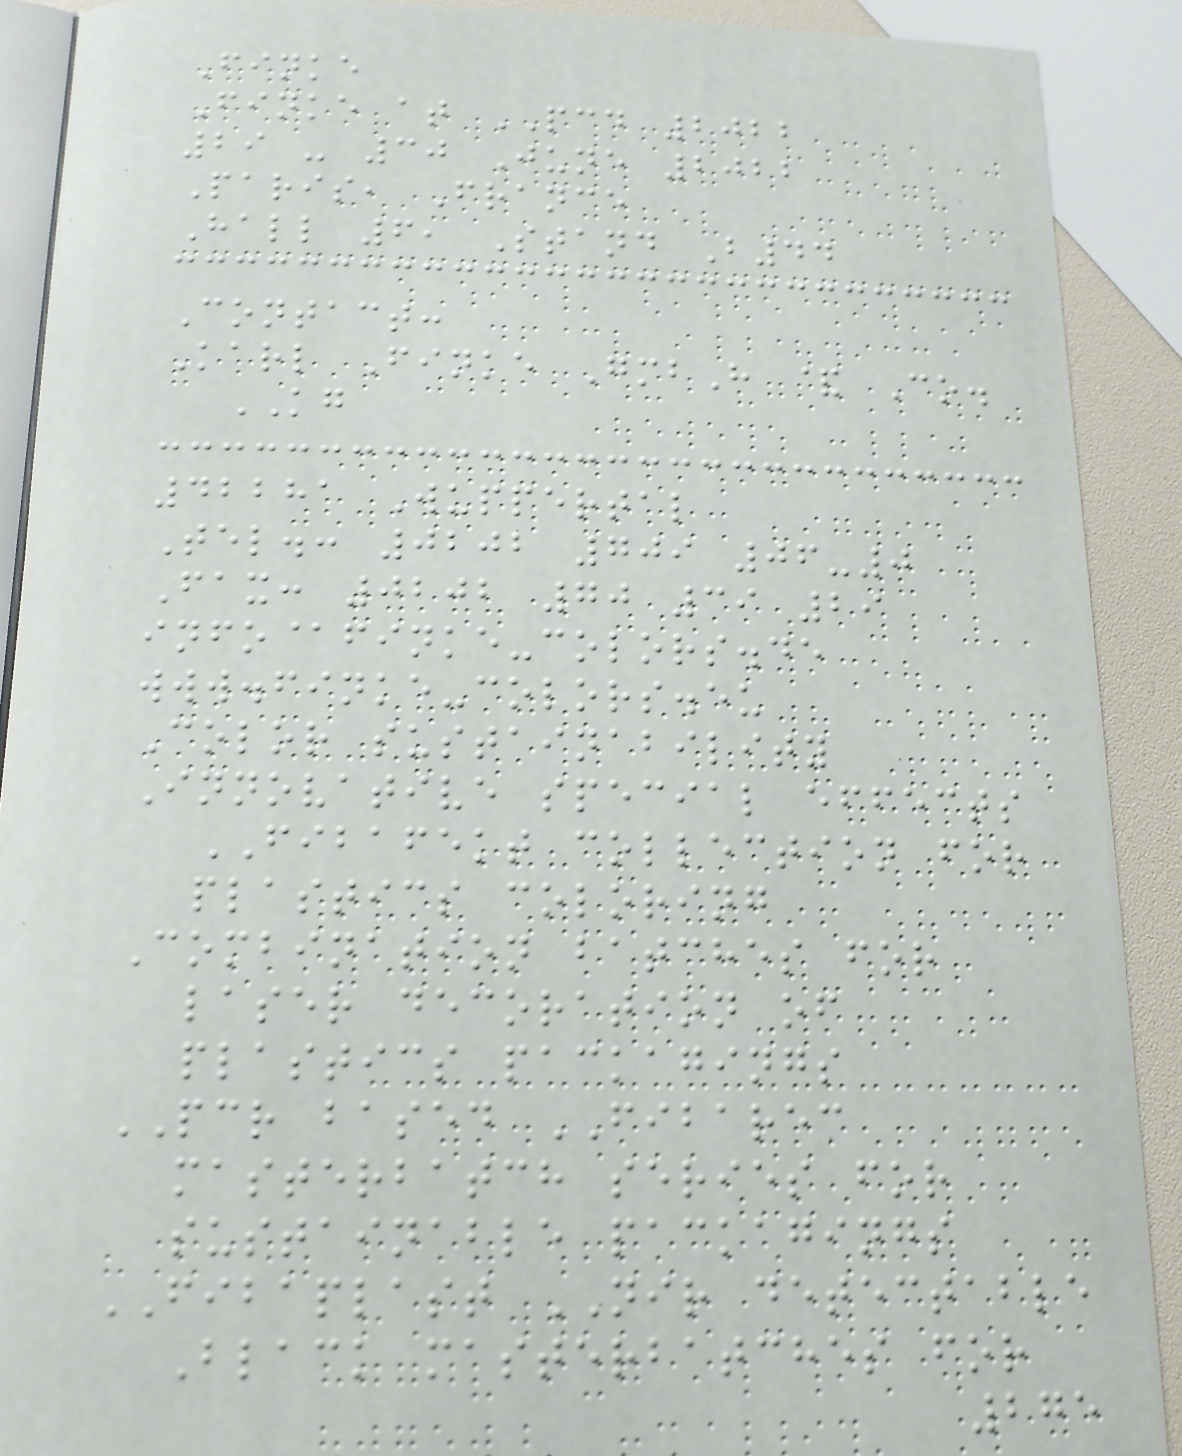Finke
Finke at PCD 2022
29 - 30 June 2022
Paris, France
Hall 6, Stand B44
Contact:
Karl Finke GmbH & Co.
KG
42281 Wuppertal
Tel.: 0202 709 06-0
Fax: 0202 70 39 29
info@finke-colors.de
www.finke-colors.eu
Color sustainability
Innovative special effects
FIBAFEKT collection for
plastics coloring
Combination batches for
laser decoration of
plastics packagings
PCR based FIBAREC
masterbatch series for
sustainable packagings
FIBAPLAST NIR detectable
Black masterbatches for
275
